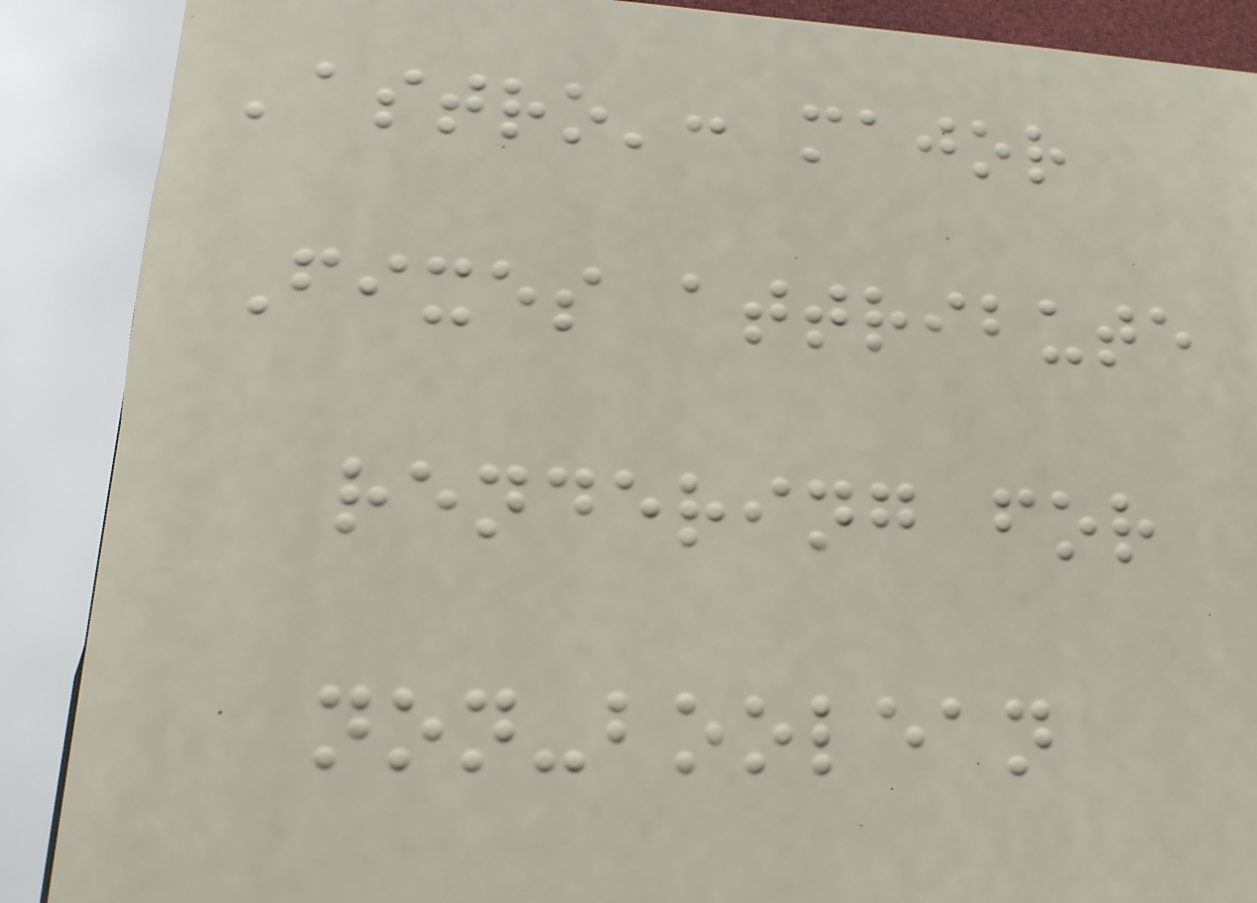'astro': major
Fixes attribute
rendering for
non-boolean
